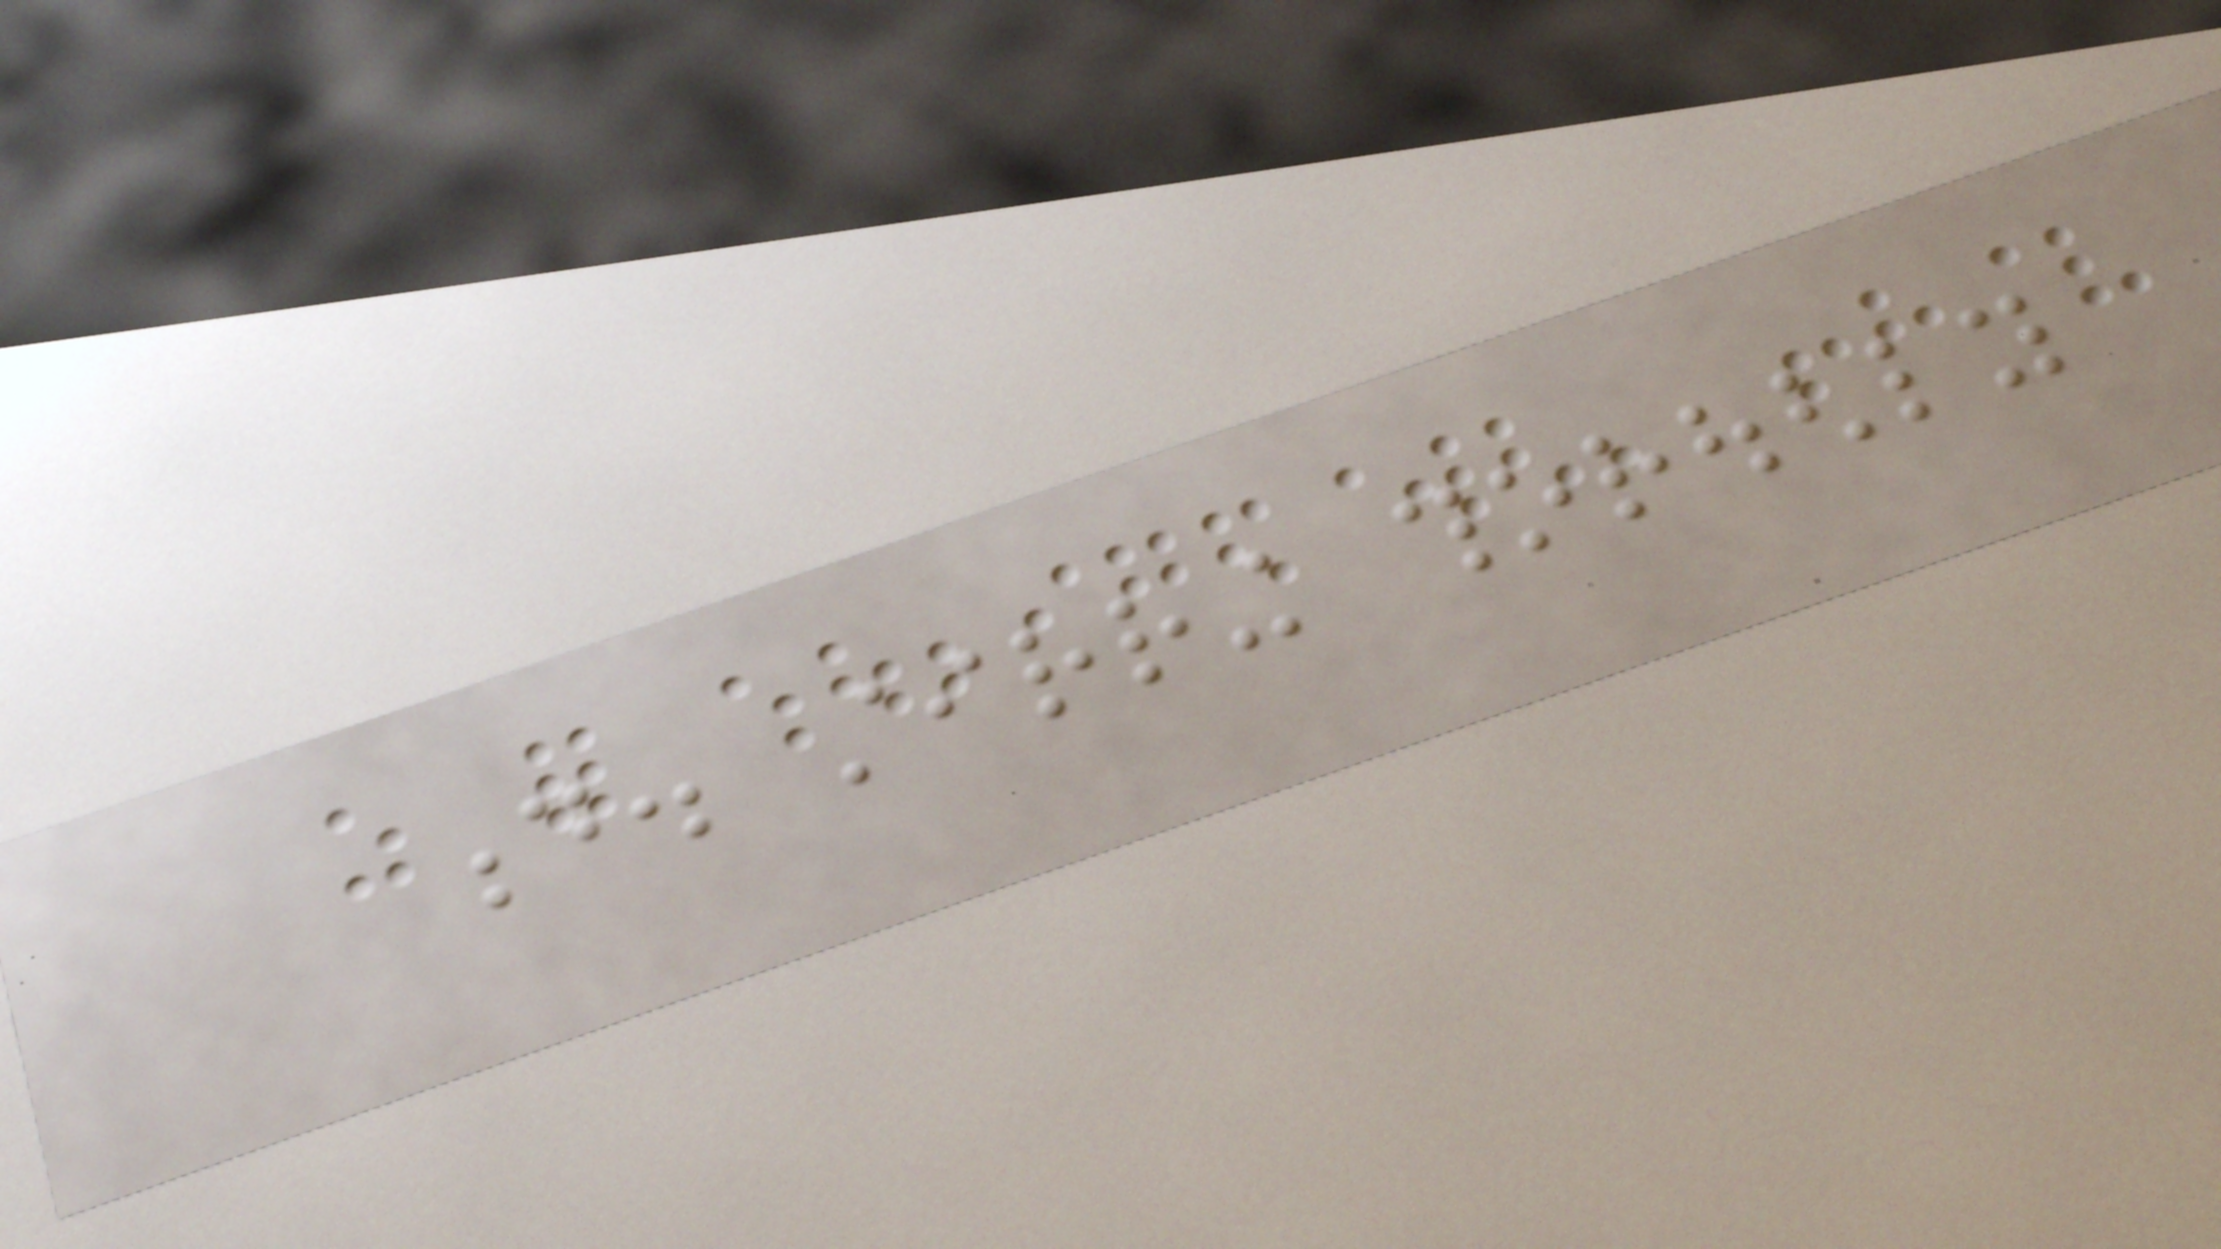d. stirring thoroughly
